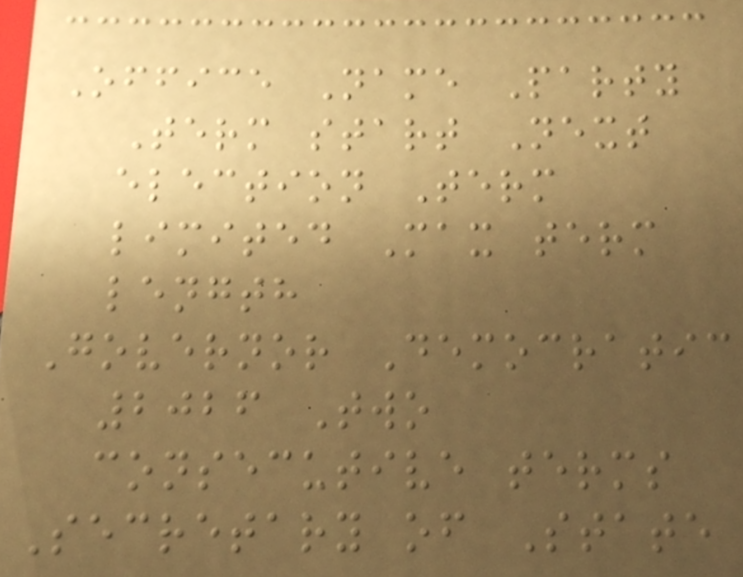Office Name Party
Term start Next
election Term
limited Max term
length
Governor Democratic
2026 Two
consecutive terms
Secretary of State
